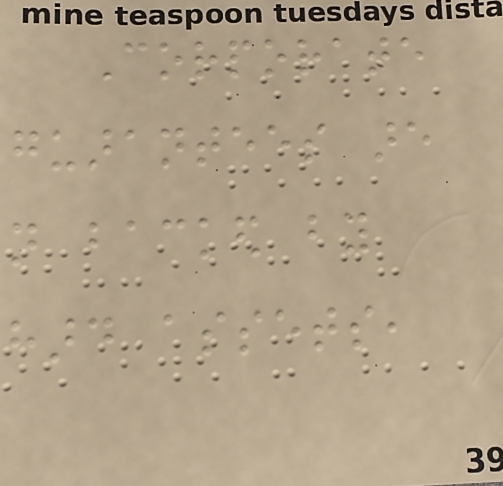Corporate
guarantees are
not backed by
hard assets,
